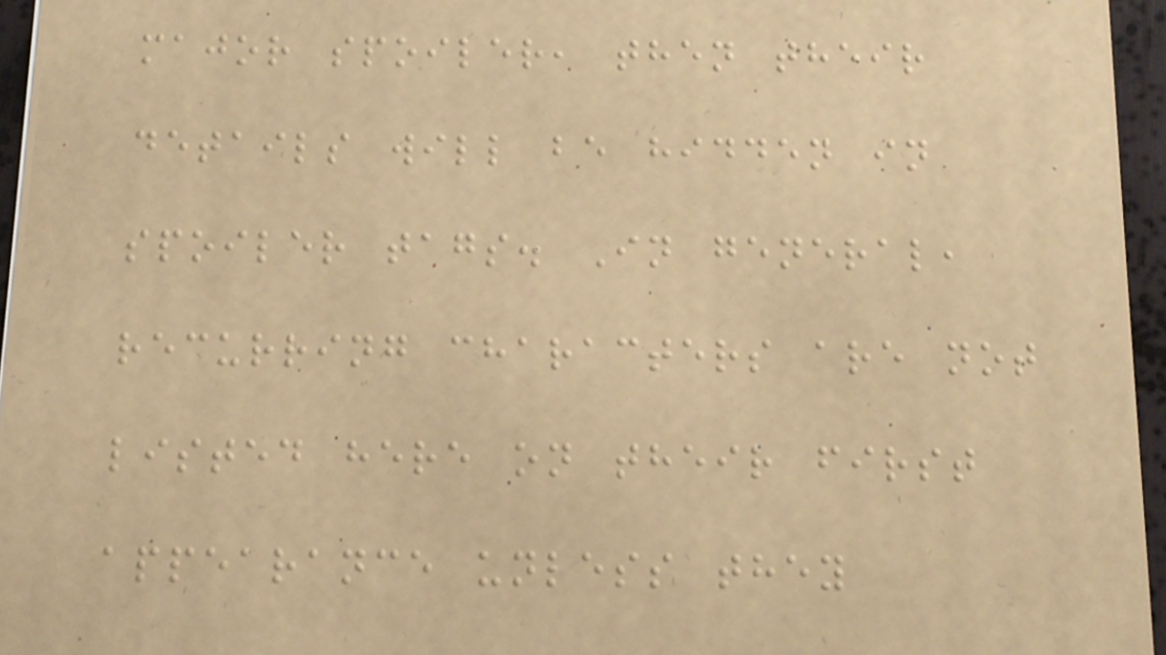major spoiler, then their
details will be hidden in
spoiler tags. In general,
recurring characters are not
listed here on their first
appearance unless they
